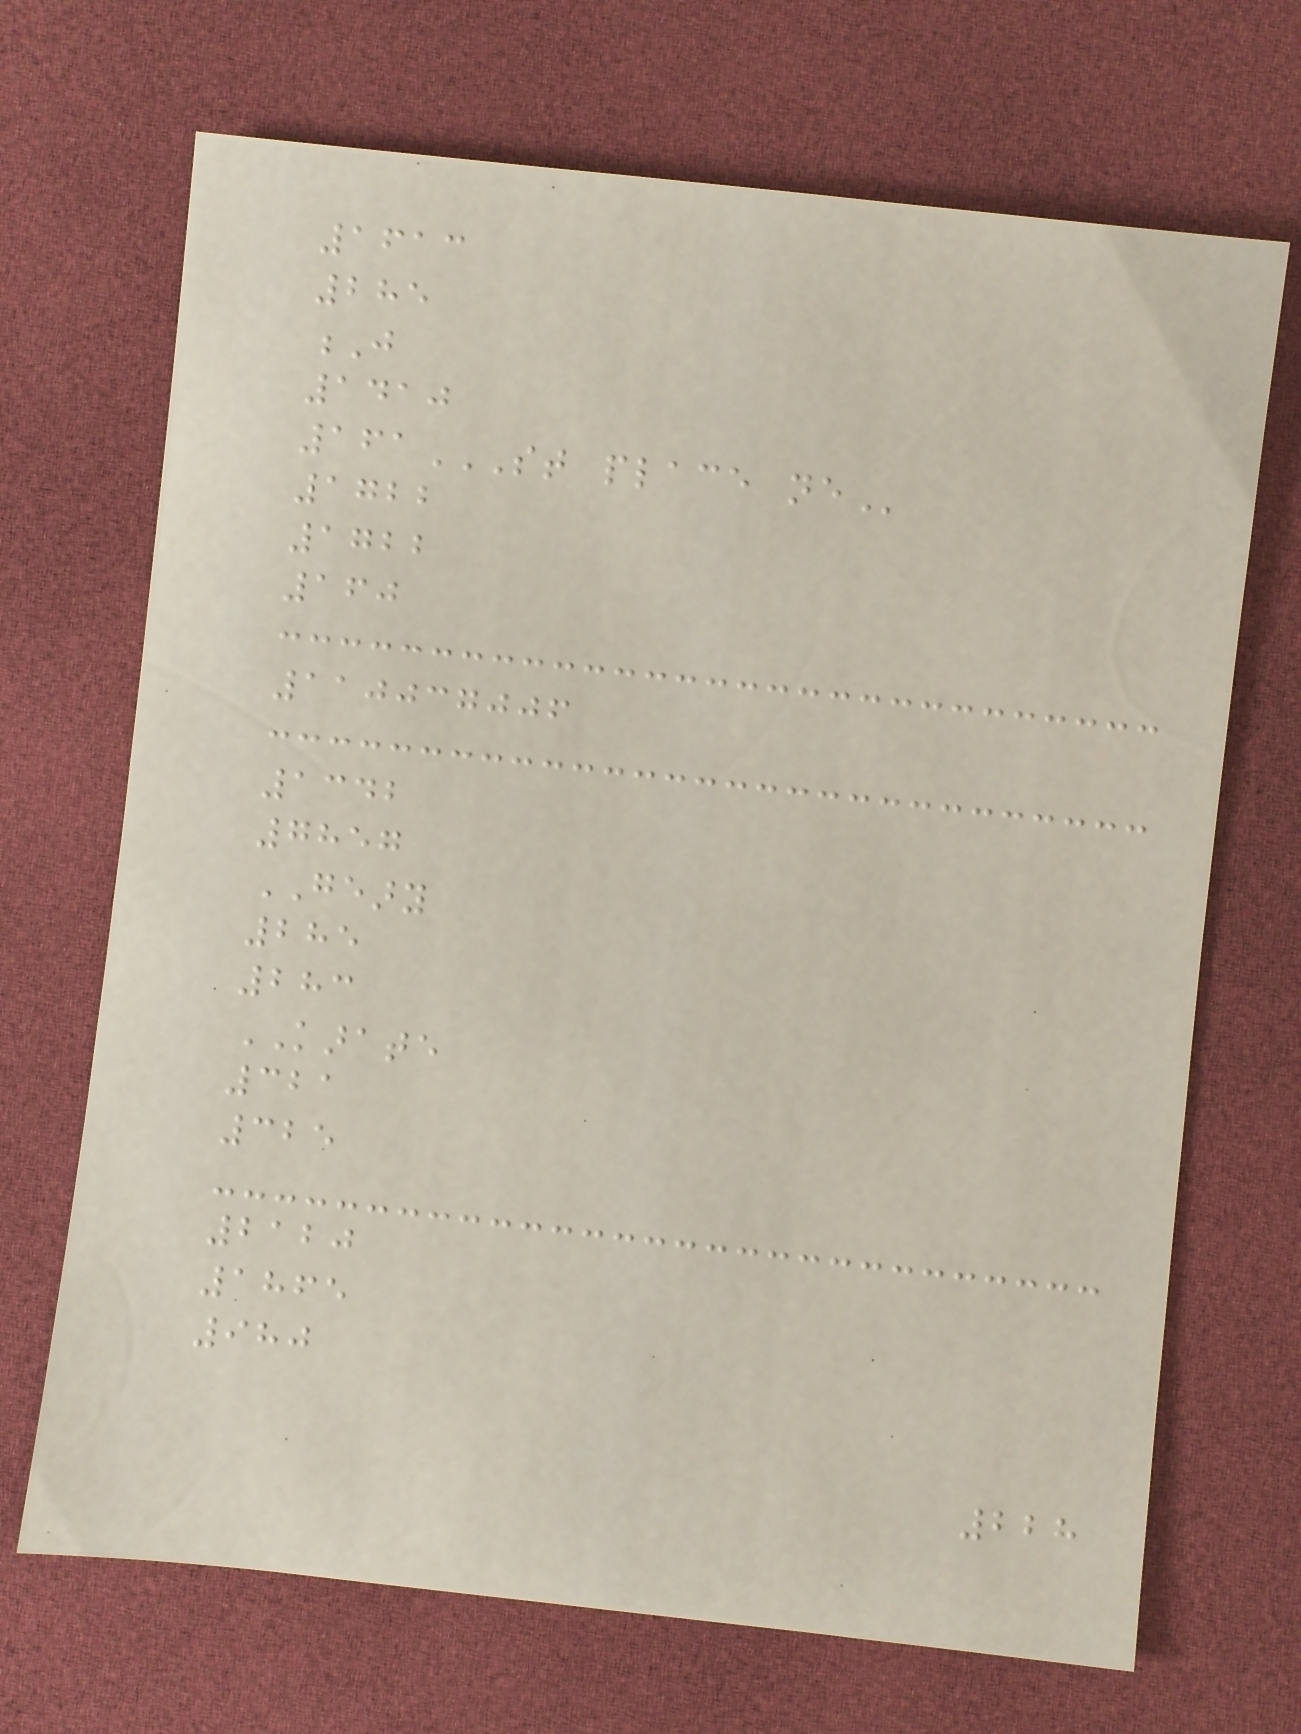1613
285
J
1410
161ST PLACE NE
1722
1722
160
110037006
1342
7857
GEARY
285
283
KARATE
321
325
2120
1865
980
228
